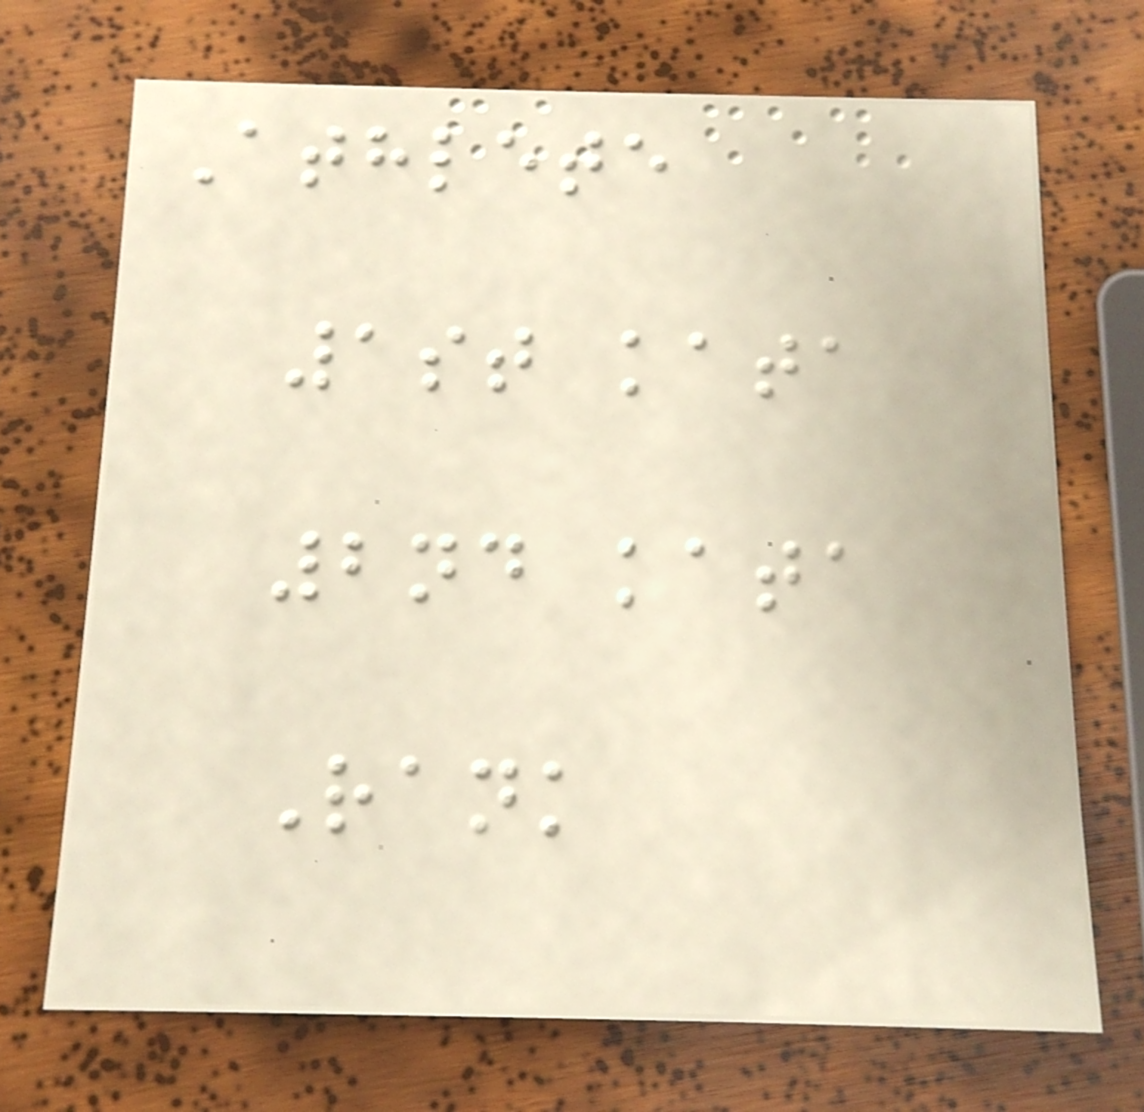Athlete
1st kata
2nd kata
Rank
